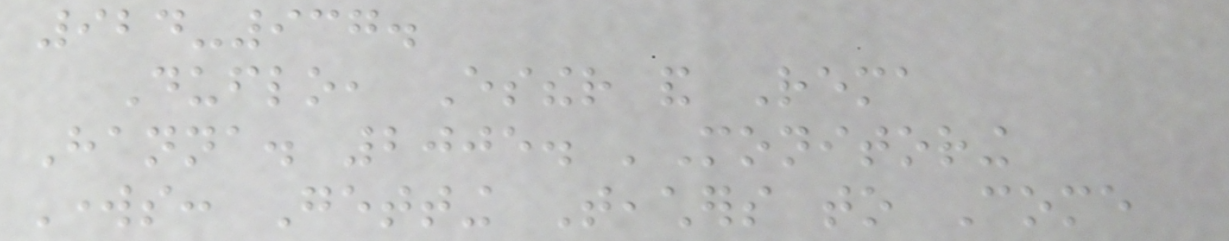924-937.
Duflo, Esther and Rema
Hanna. 2005. 'Monitoring
Works: Getting Teachers to Come
